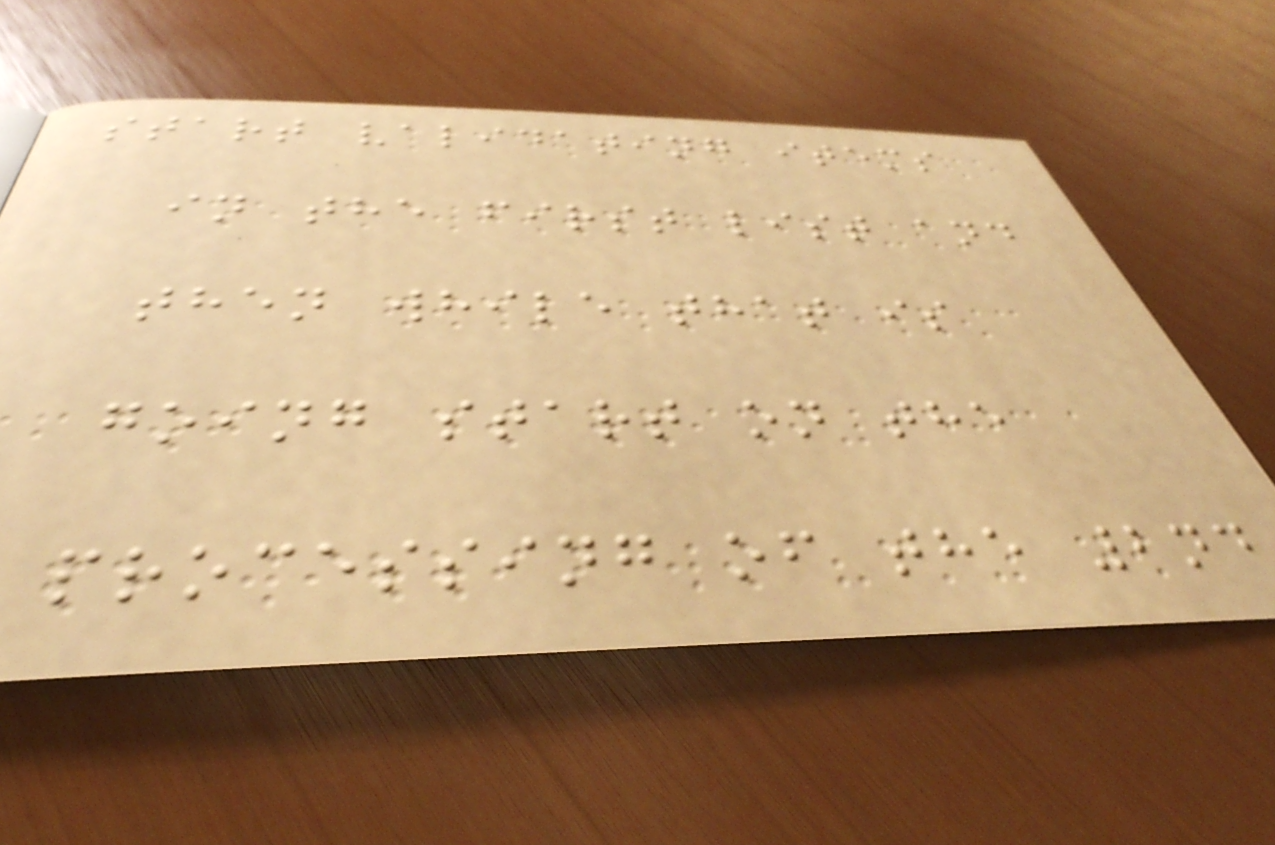start validating items
in the first list and
then while that is
going start on the
processing of the 2nd
